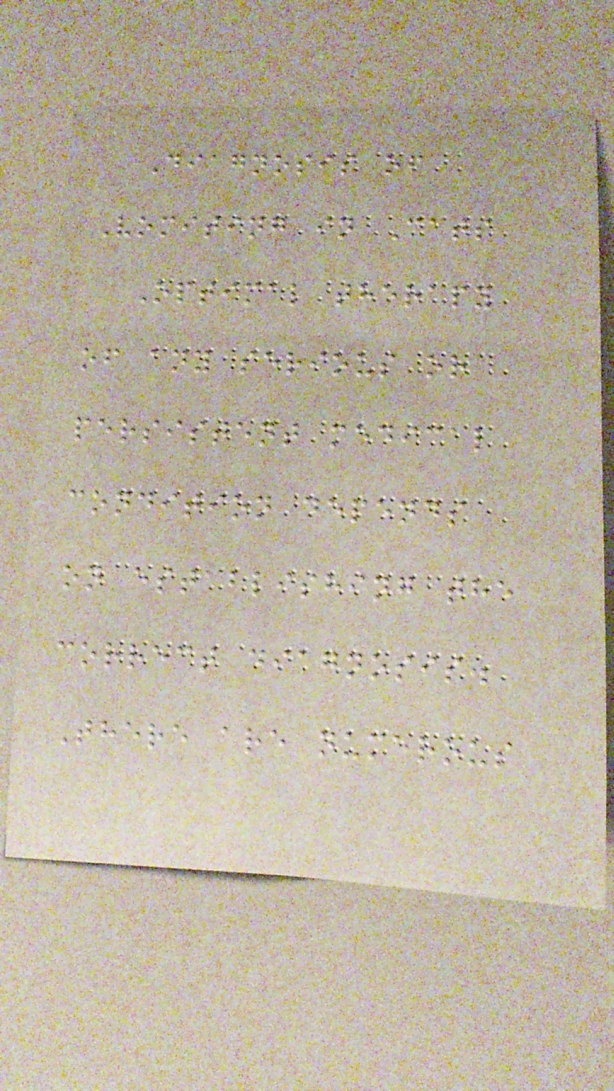Diagnosis of
Vomiting in Cats
Optimal therapy
of any serious or
persistent medical
condition depends
on establishing the
correct diagnosis.
There are numerous
